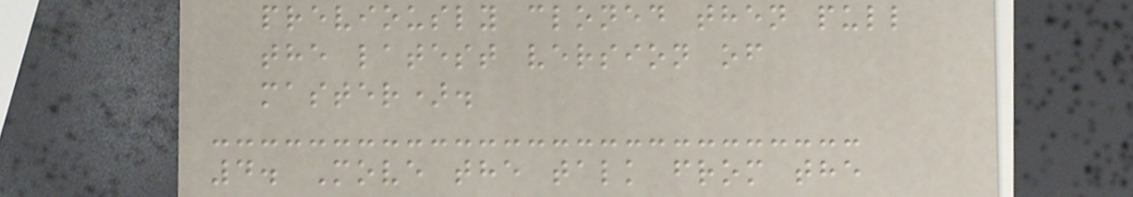previously cloned then pull
the latest version of
master).
4. Move the talk from the
